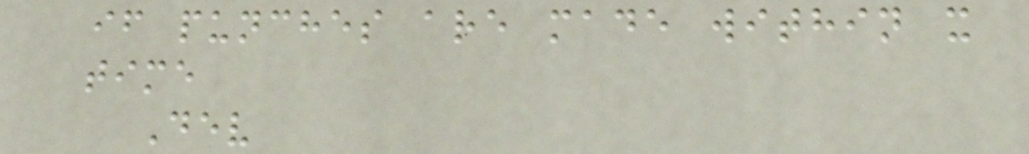if punches are made within x
time
Dev
